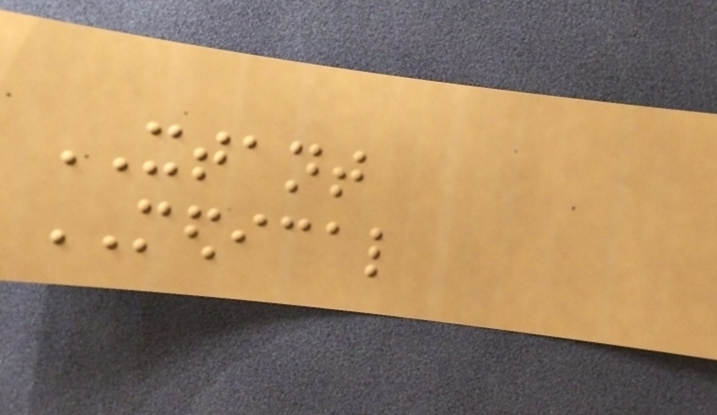XTANT
MEDICAL
